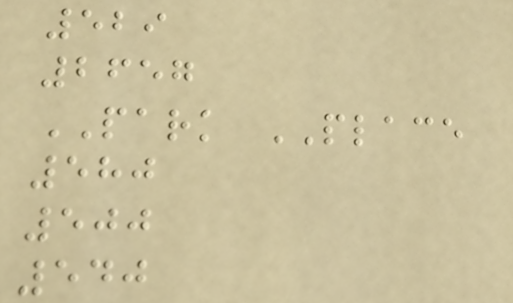529
2657
PARK PLACE
580
500
540
